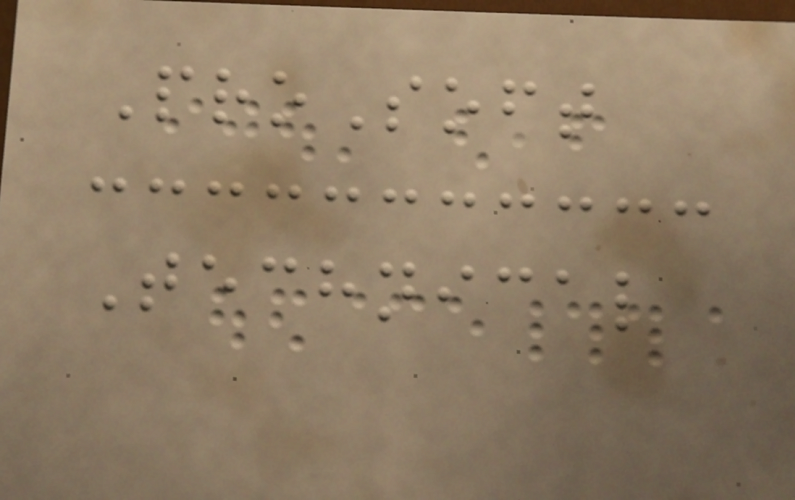ProSoft
Technical
